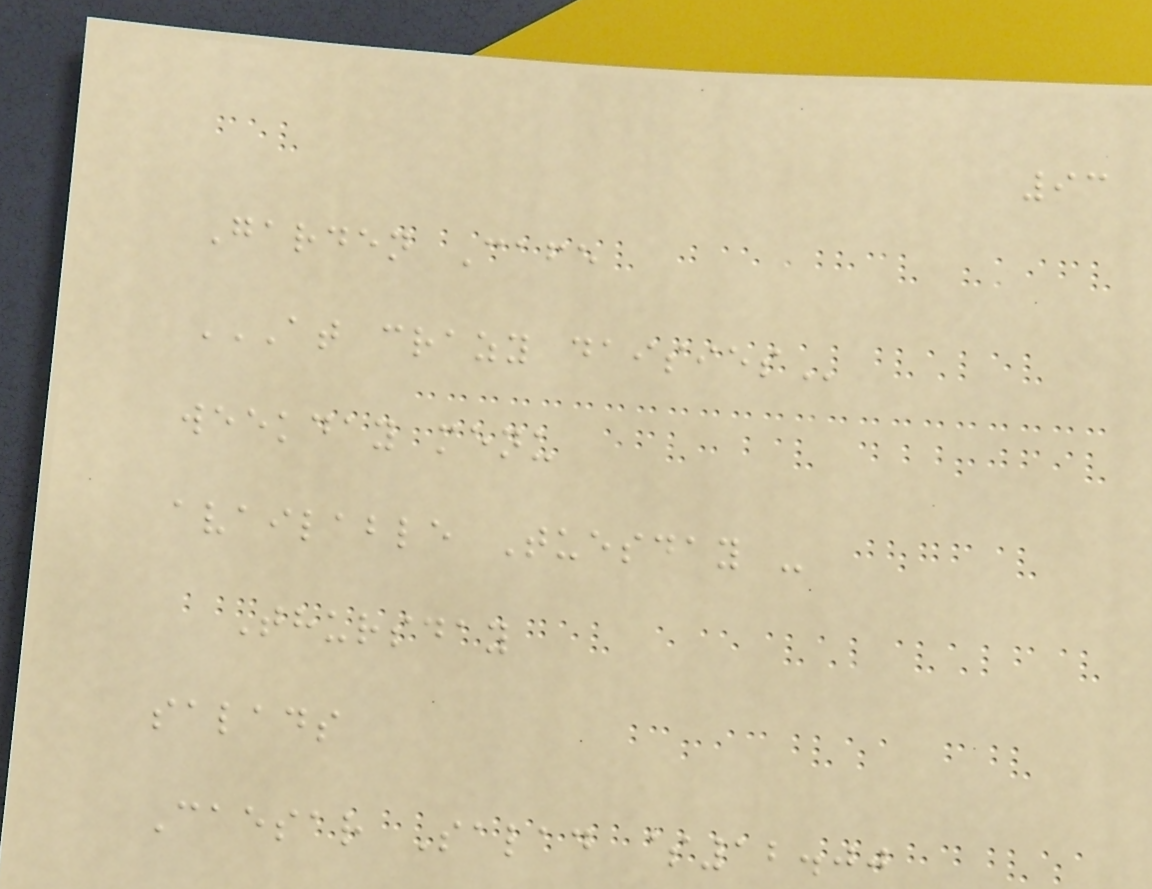93
Garden Cafe
AT CRAZY DAISIES
weekday menu
available Tuesday -
Thursday
salads
Caesar Salad $12.00
